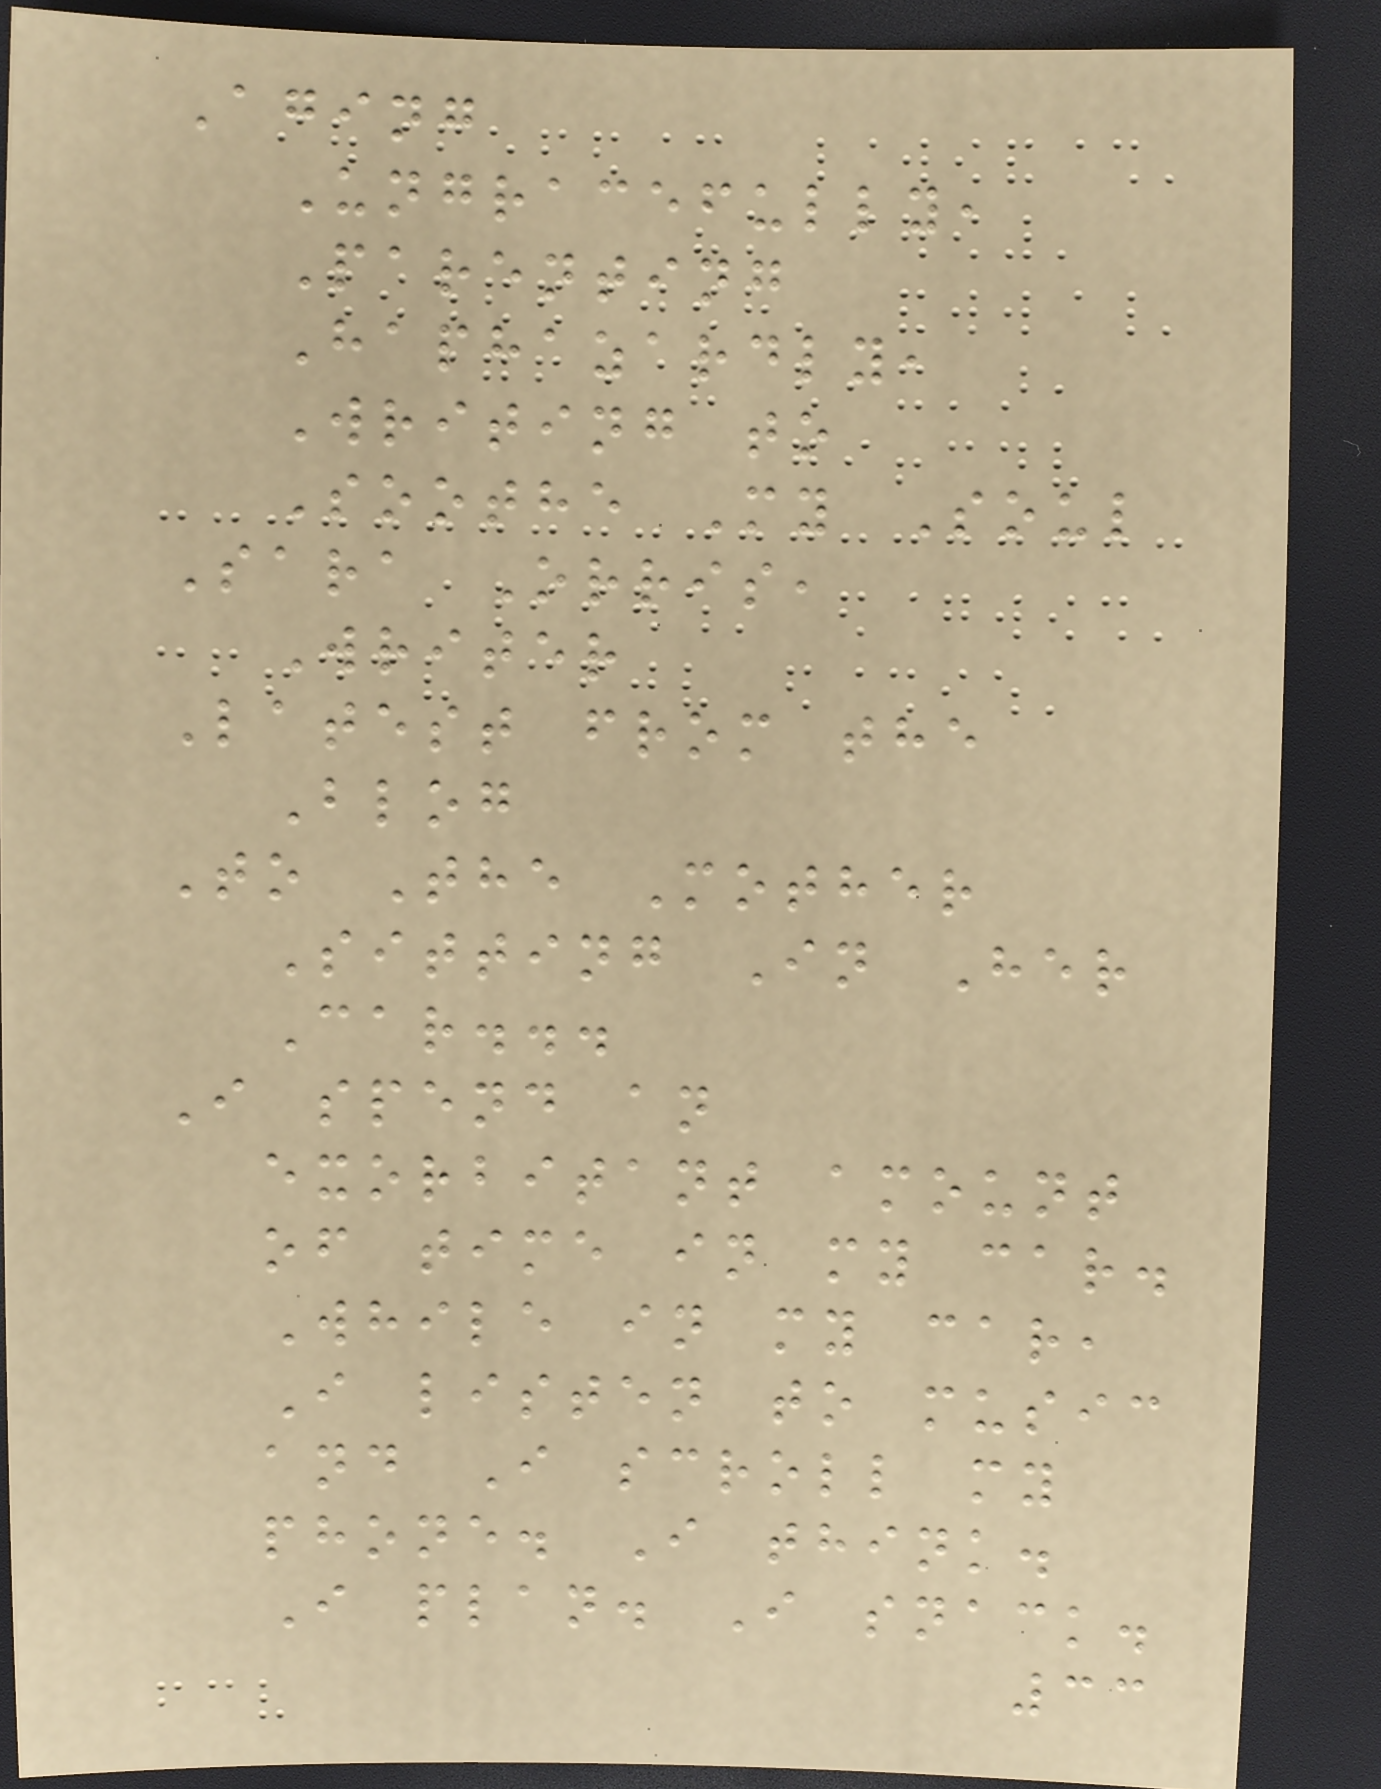Aging
Ungracefully,
Parenting
Haphazardly,
Writing to
Soothe My Soul
Sara Orris,
Writer
Latest from the
Blog
To The Mother
Sitting In Her
Car...
I spend an
exorbitant amount
of time in my car.
While in my car,
I listen to music
and I scroll my
phone. I think.
I plan. I snack.
33
